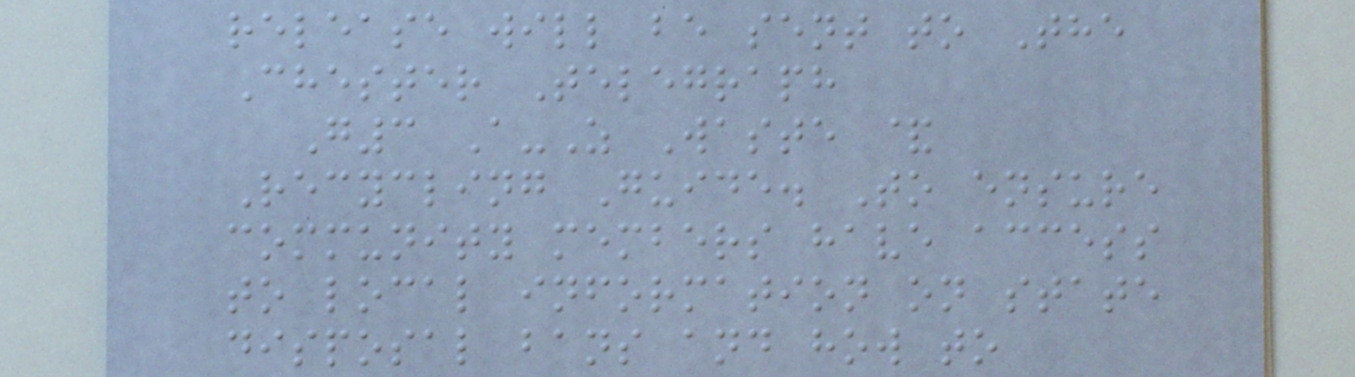release will be sent to The
Chester Telegraph
G3 A-Z Waste &
Recycling Guide. To ensure
community members have access
to local information on state
disposal bans and how to
